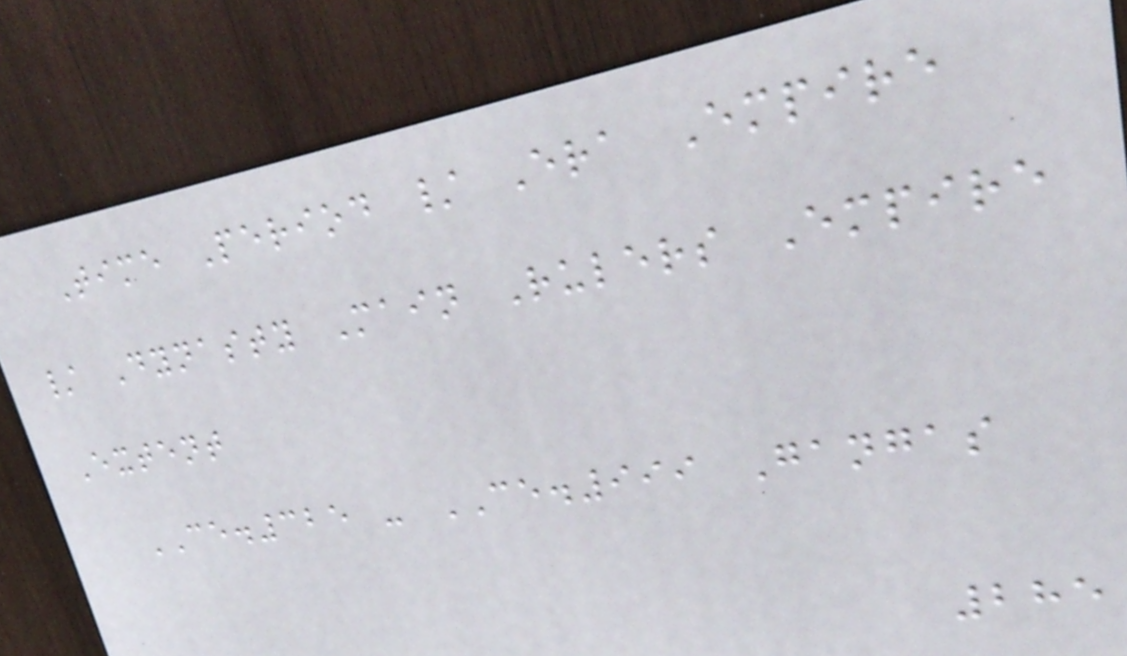Time Period / Era Empire
/ Dynasty Main Rulers Empire
Extent
CE.325 - CE.999 Gangas
285
